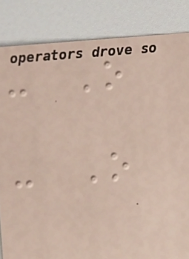- O
- O
